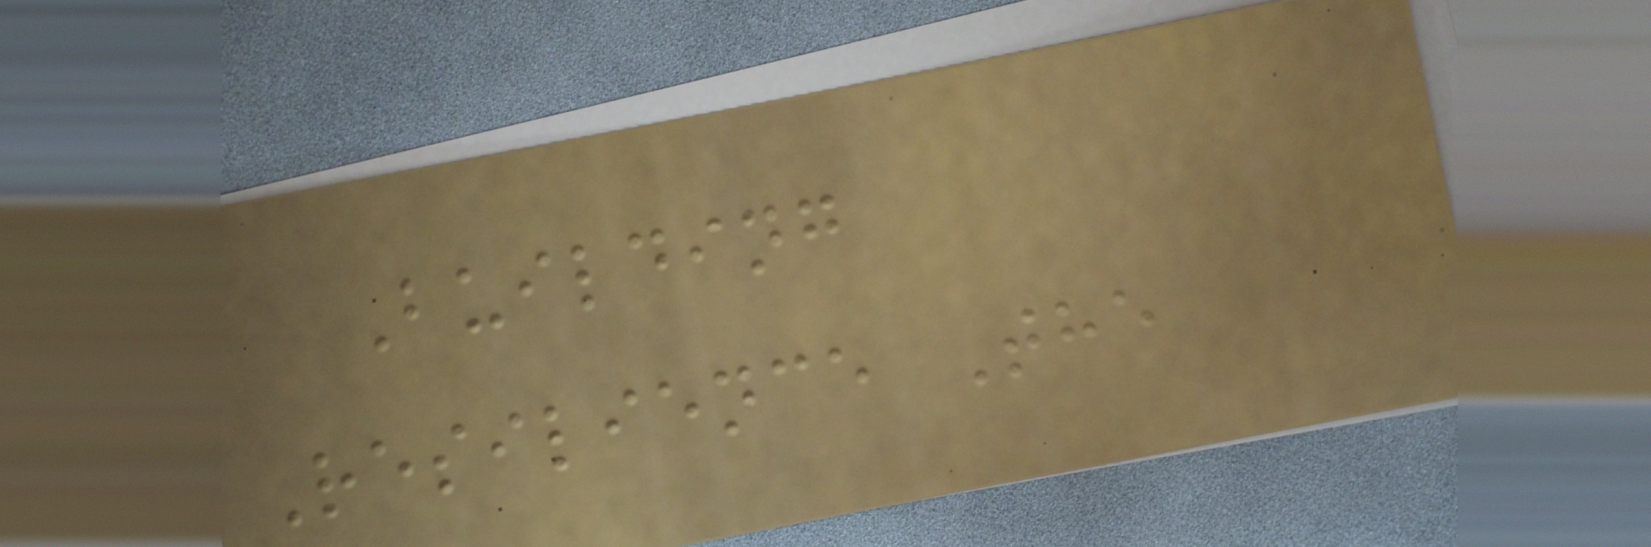Building
Resilience The
